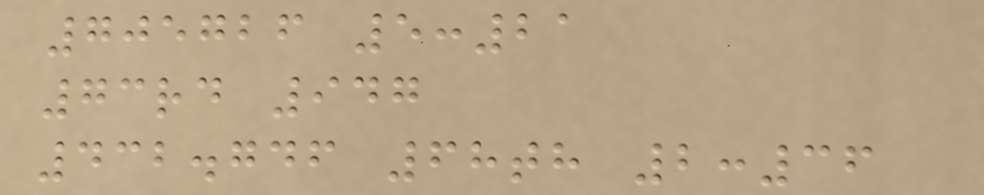705726 5:21
73rd 947
432.746 68th 2:36
